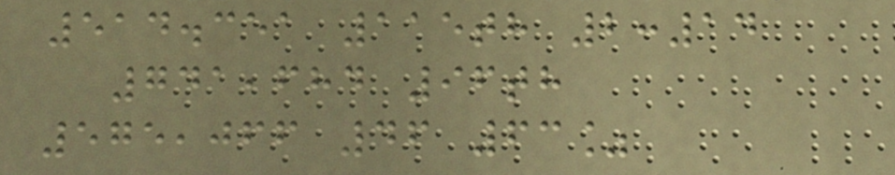514.351 115th 2:14
741,684 96th
575,066 46 63%
